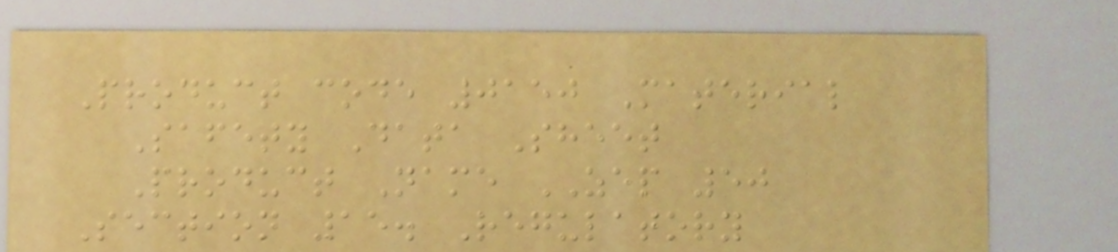Product code 0150 Material
Safety Data Sheet
Product Name ZEP 50
Section 15. Regulatory
